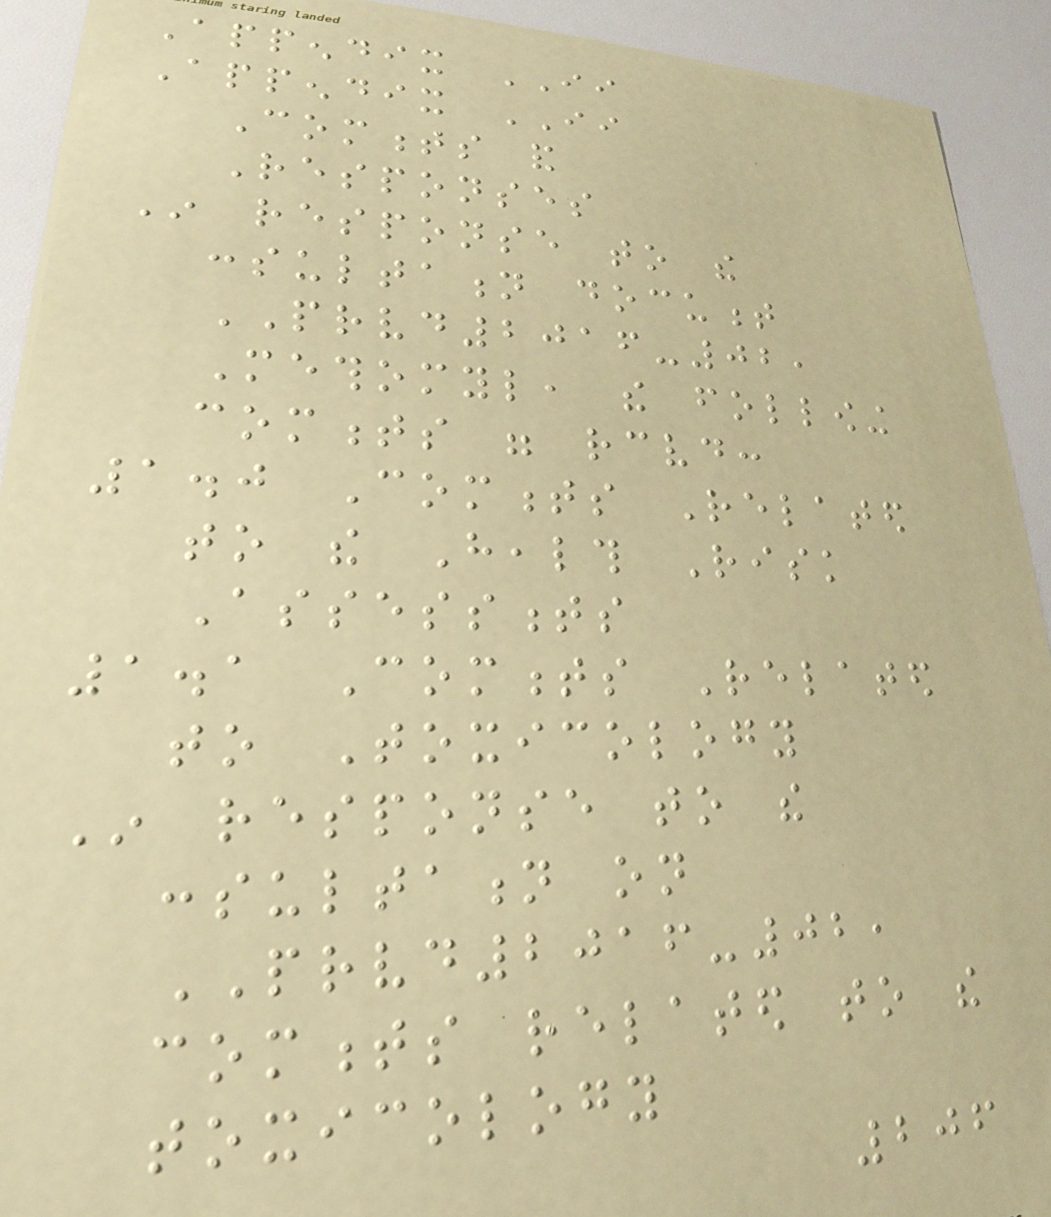Appendix II
Appendix II
Comments and
Responses
In response to the
consultation document
PRVD2016-02,
Methomyl, the following
comments were received:
1.0 Comments Related
to the Health Risk
Assessments
1.1 Comments Related
to Toxicology
In response to the
consultation on
PRVD2016-02,
comments related to the
toxicology
206
